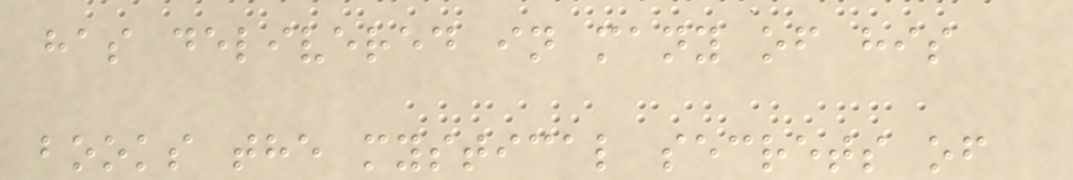has delivered in many of his
books the mystical secrets of
